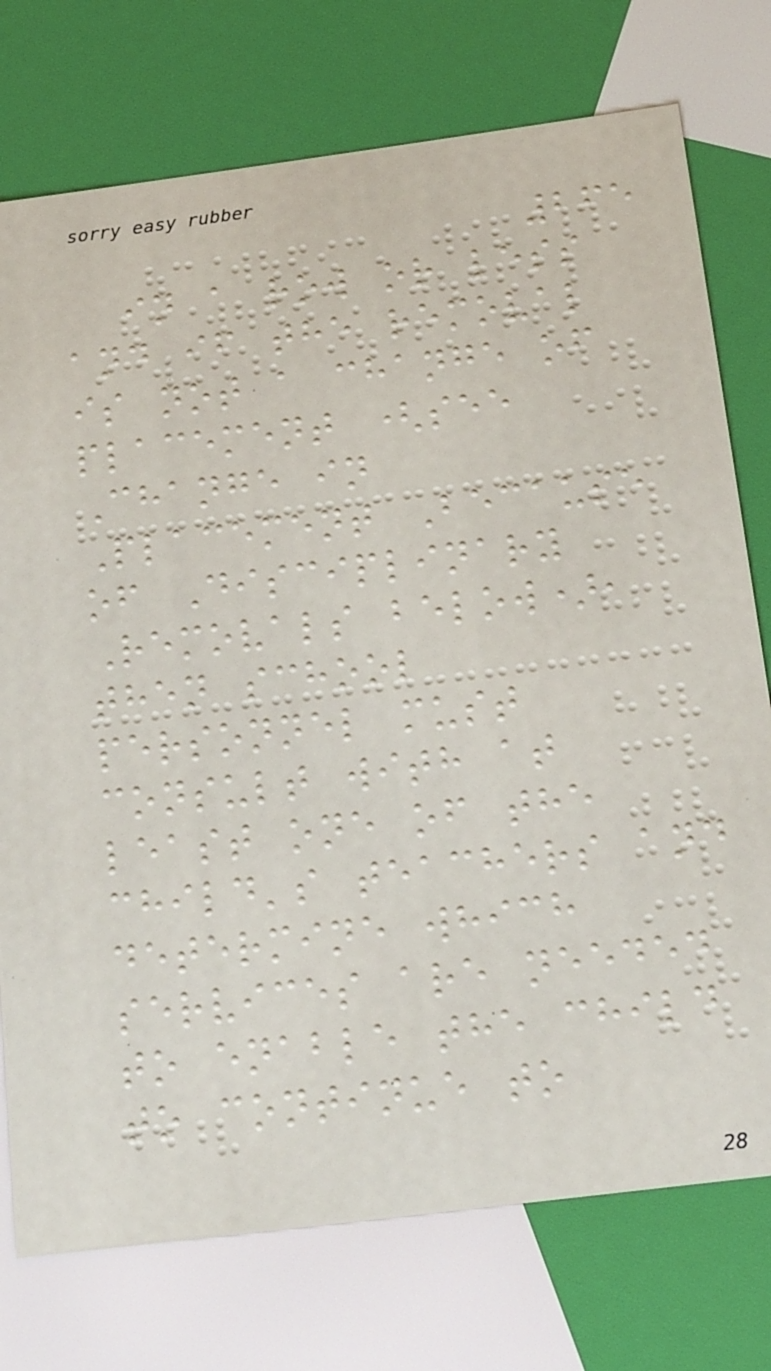265
in a row or less
and if the removal
is not a change of
placement (see
Change in
Placement Because
of Disciplinary
Removals below),
then school
personnel must
consult with at
least one of the
child's teachers and
determine which
services are needed
to enable the child
to continue to
